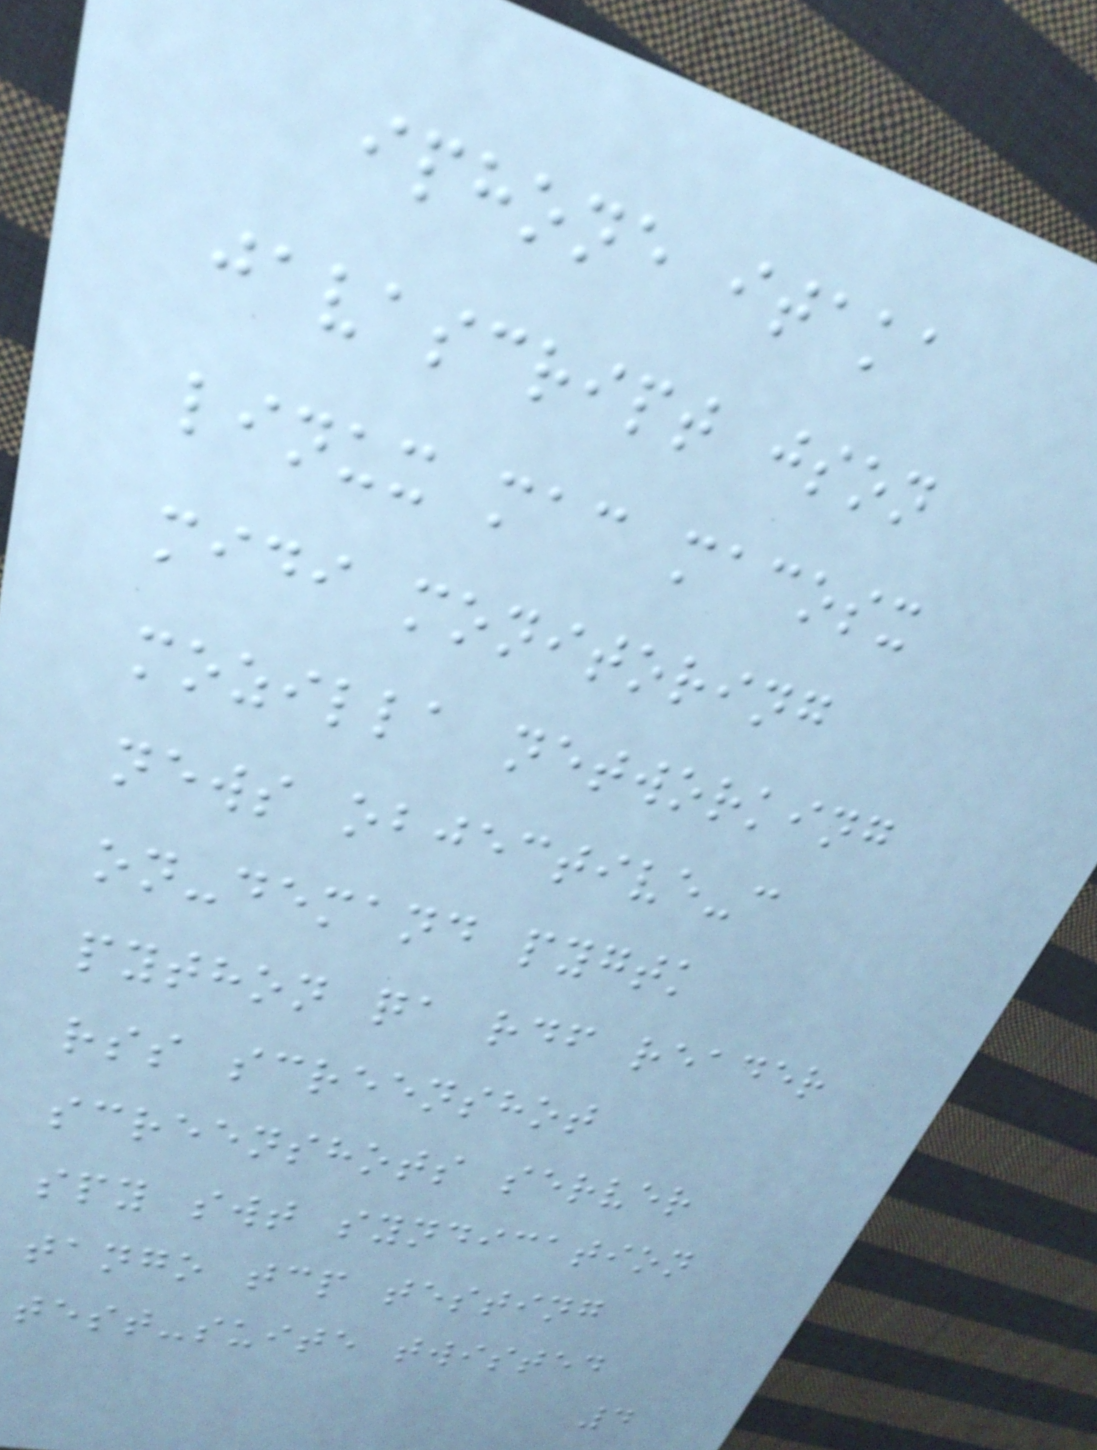iphone itaka
javascript json
linux mac macosx
midi monitoring
mozilla networking
news objective-c
on-demand pygtk
python qa rdf reader
rss screenshot
screenshots server
spy swt syndication
tango tcp testing
test-suite twisted
4
